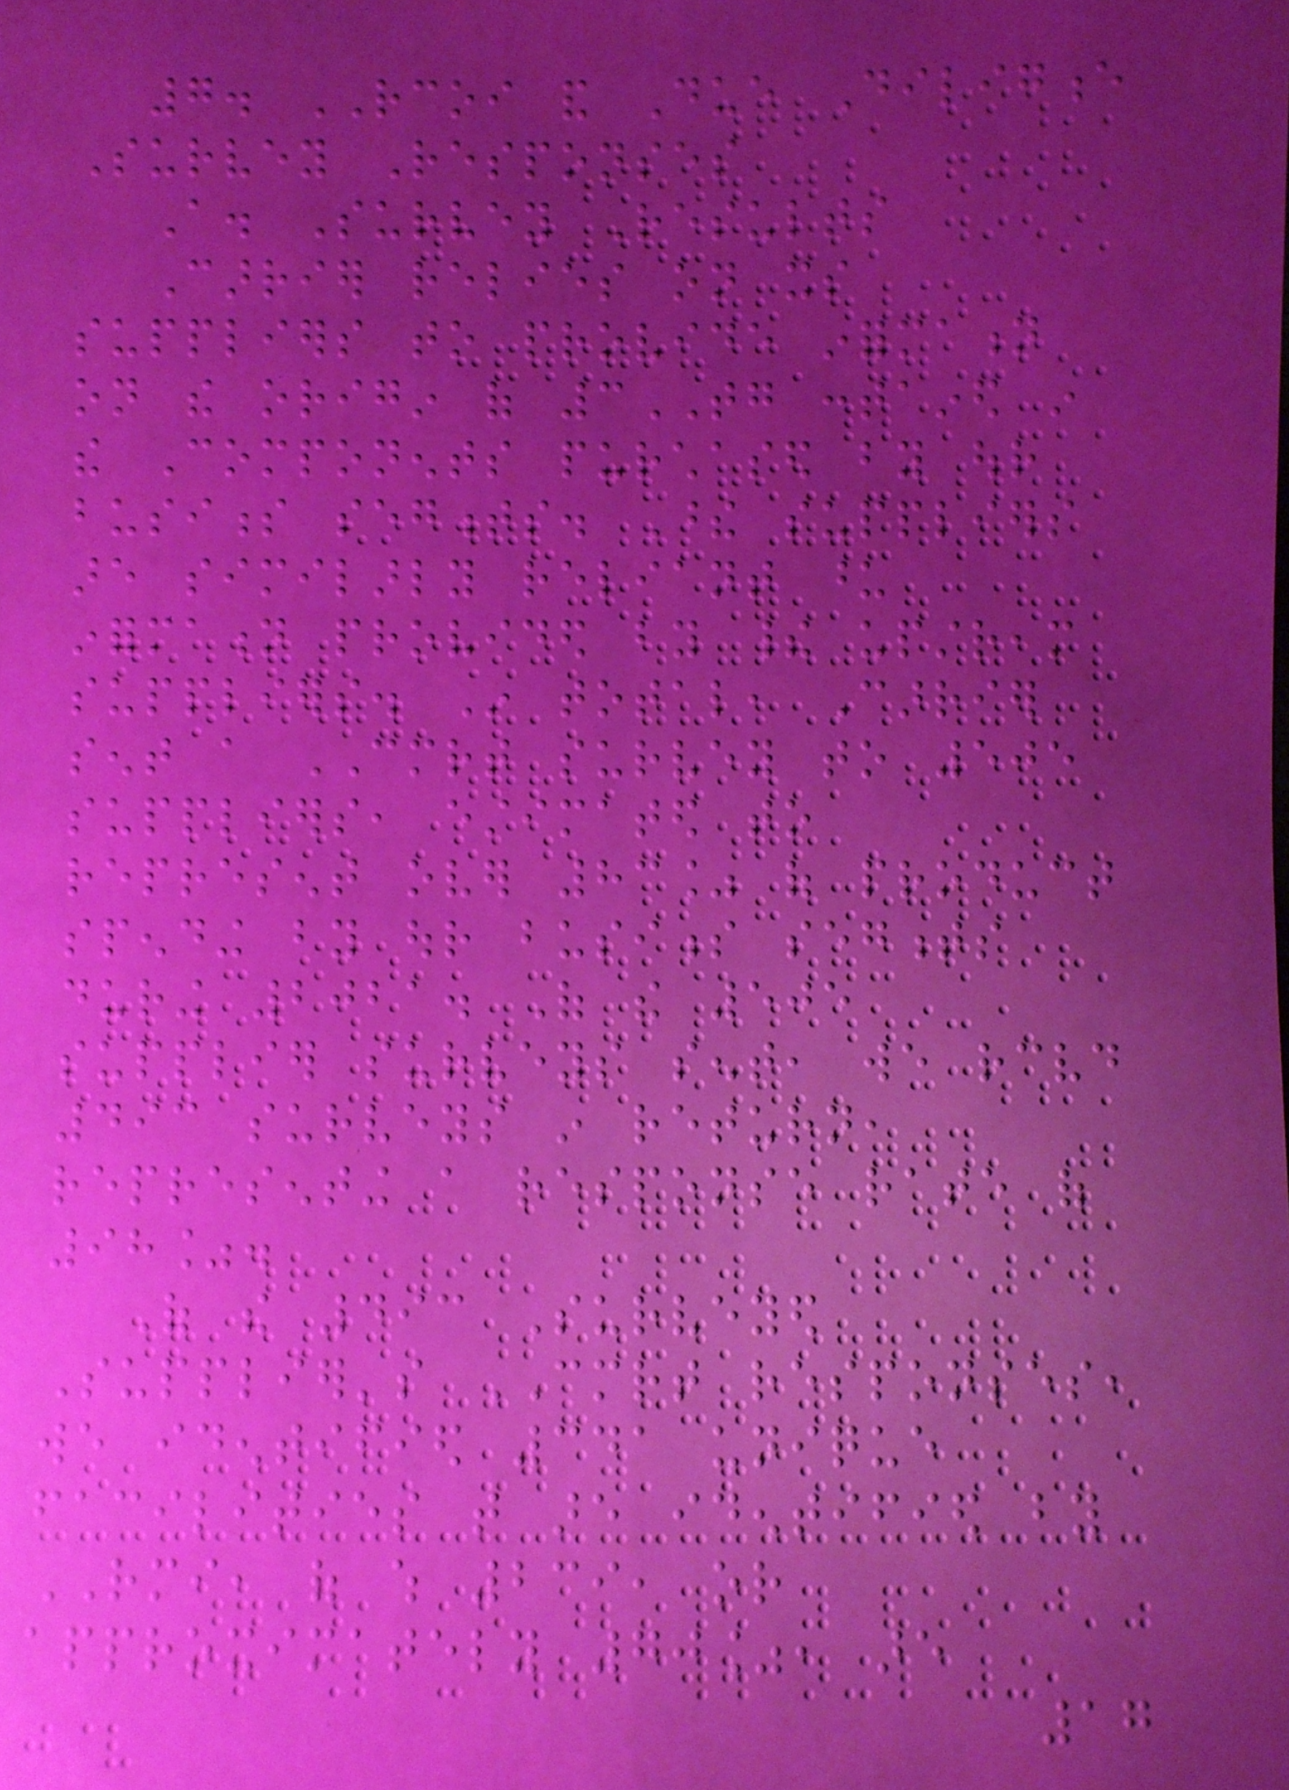7. RCOI and Due Diligence
Survey Responses
A. Survey Results
Carrier relies on its
suppliers to provide information
on the origin of 3TG contained in
the Components purchased by our
business segments. These suppliers
are similarly reliant upon
information provided by their upstream
suppliers. In total, Carrier
sent a CMRT survey to 505
suppliers, estimated to
represent over 83% of product
spending by our business segments
during 2021. Of the 505
supplier surveys sent, we received
493 surveys in return,
representing a response rate of
98%.
Of the 493 Surveyed
Supplier's CMRT responses,
we identified 341 unique
facilities that are identified by
RMI, of which 239, or
approximately 70%, are
17
